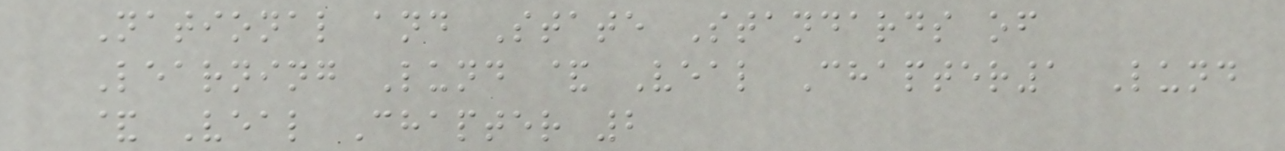National and State Standards of
Learning Lund & Veal Chapter1 Lund
& Veal Chapter 2
